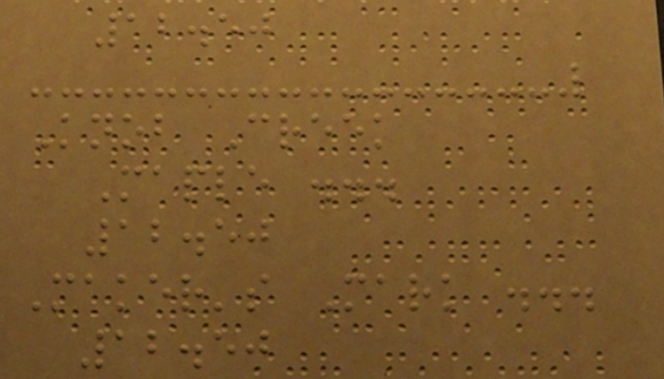12.50
Knob Creek
Maple ...
12.50
Maker's Mark ...
12.50
